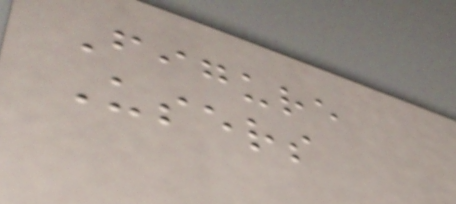Figure
Users
